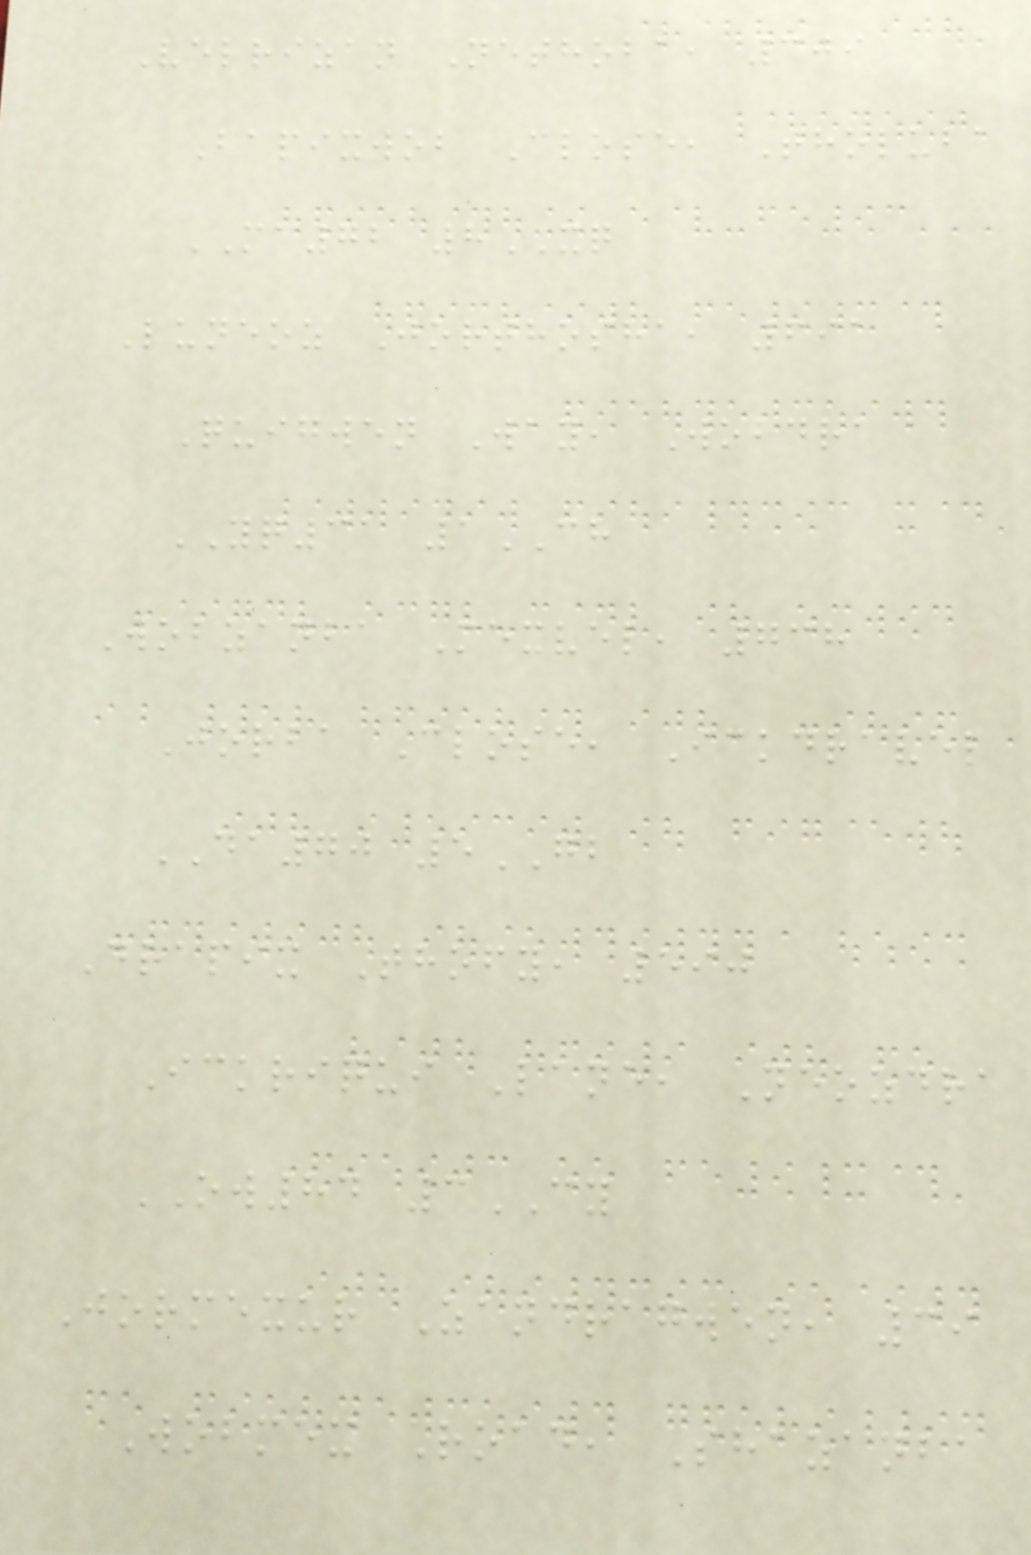Velrizan Nethoba, 309
Bapixwob Close, Tholuba
MC72 8XQ
Luneoz Jorthosha, 691
Quigwen Way, Wobdra
YQ31 1CH
Wobzanba Mexvel, 738
Jorba Close, Ickdravel
DA70 5GB
Drapix Thofy, 590
Ickriqui Lane, Neozdra
OW84 3CY
Jormexur Zandragwen, 39
Wobmex Road, Shazanba
